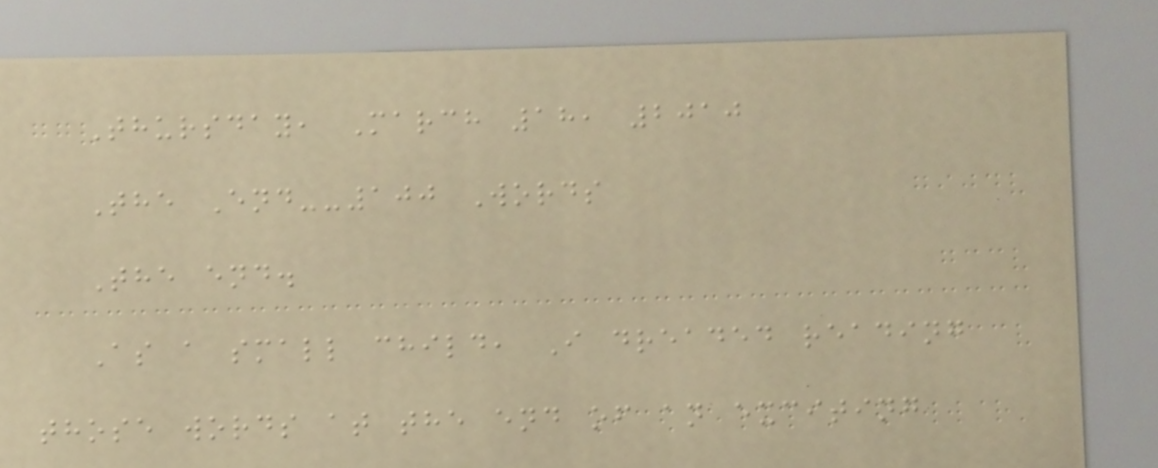Thursday, March 18, 2010
The End--100 Words
The end.
As a small child, I dreaded reading
those words at the end of an exciting
